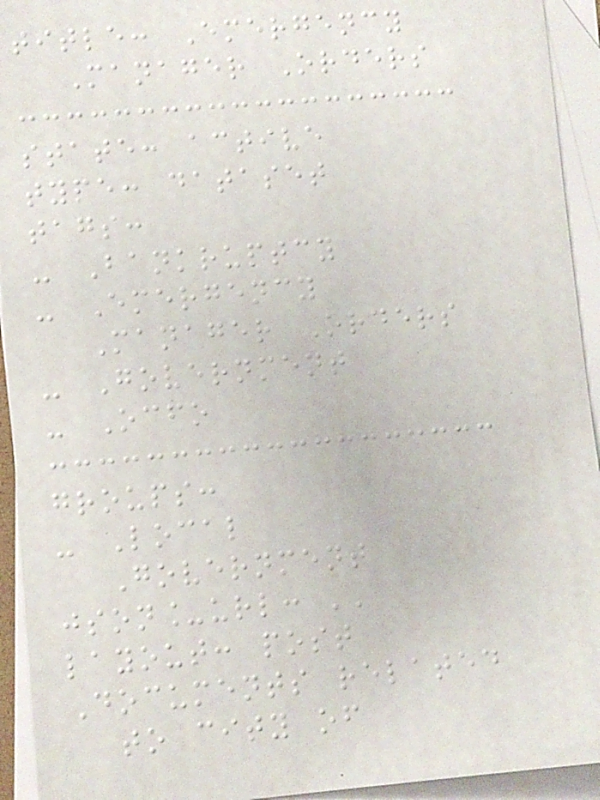title: Emergency
Manager Orders
state: active
type: dataset
tags:
- Bankruptcy
- Emergency
Manager Orders
- Government
- Ocfo
groups:
- Local
Government
json_url: ''
layout: post
Documents related
to city of
